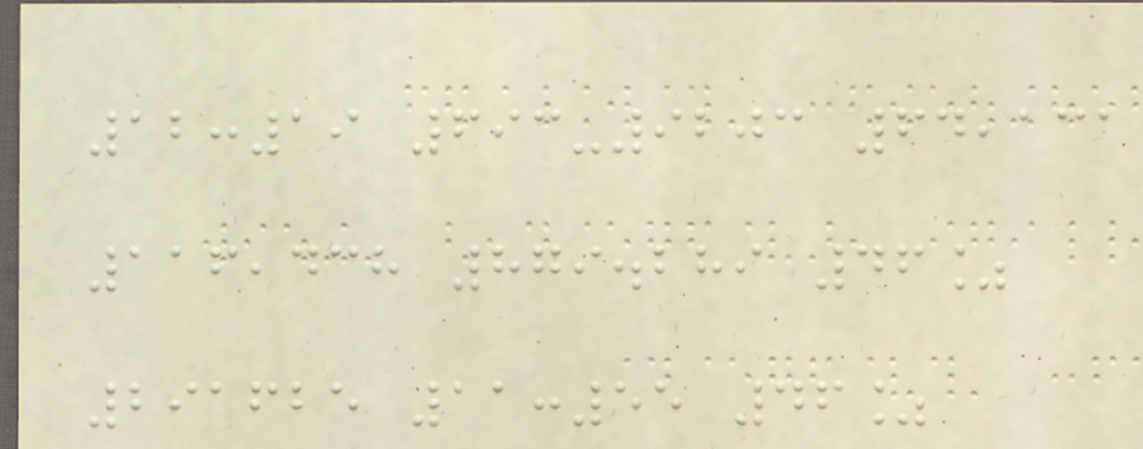12:19 693-9203 64,131
116,438 879.289 46%
291625 11:55 46%
